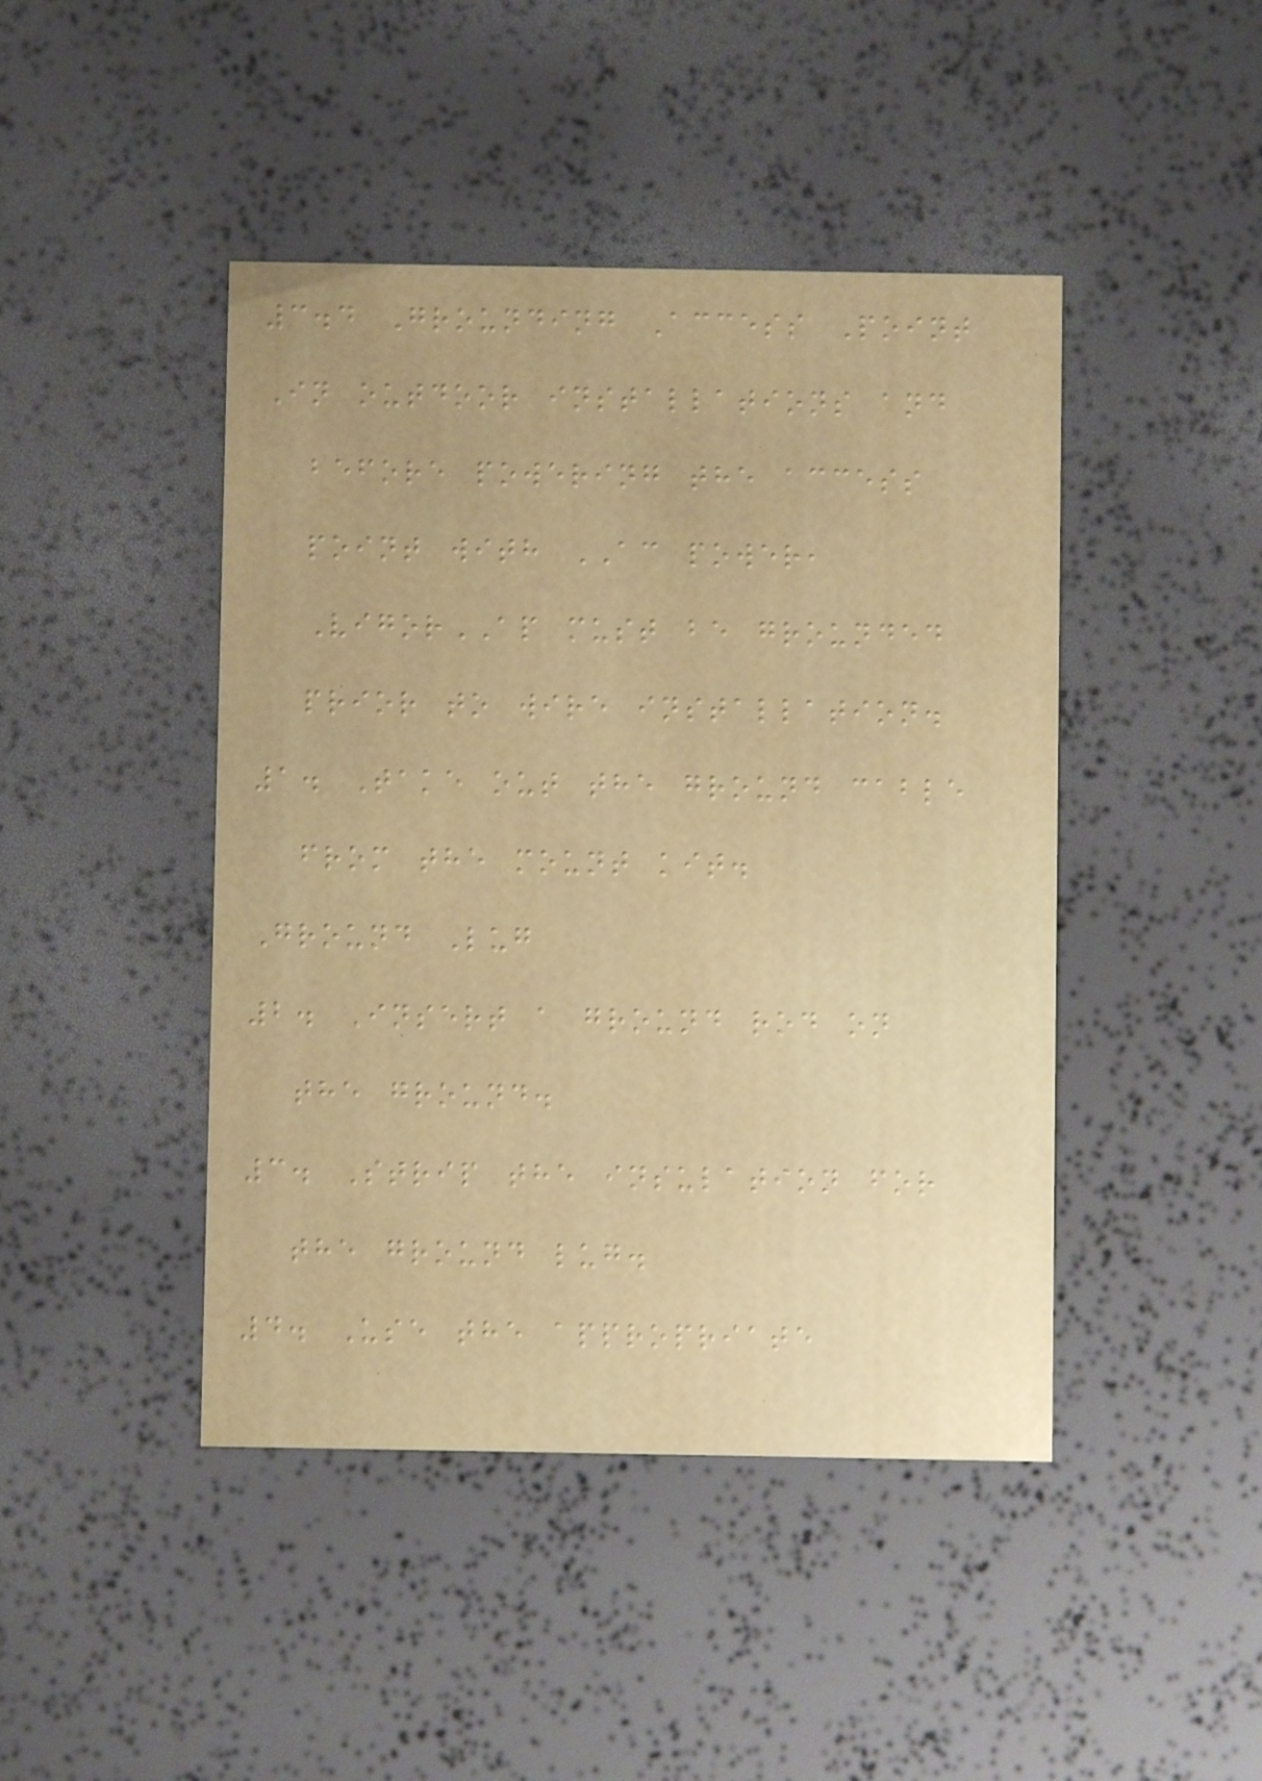3.4 Grounding Access Point
In outdoor installations and
before powering the access
point with AC power,
VigorAP must be grounded
prior to wire installation.
1. Take out the ground cable
from the mount kit.
Ground Lug
2. Insert a ground rod on
the ground.
3. Strip the insulation for
the ground lug.
4. Use the appropriate
